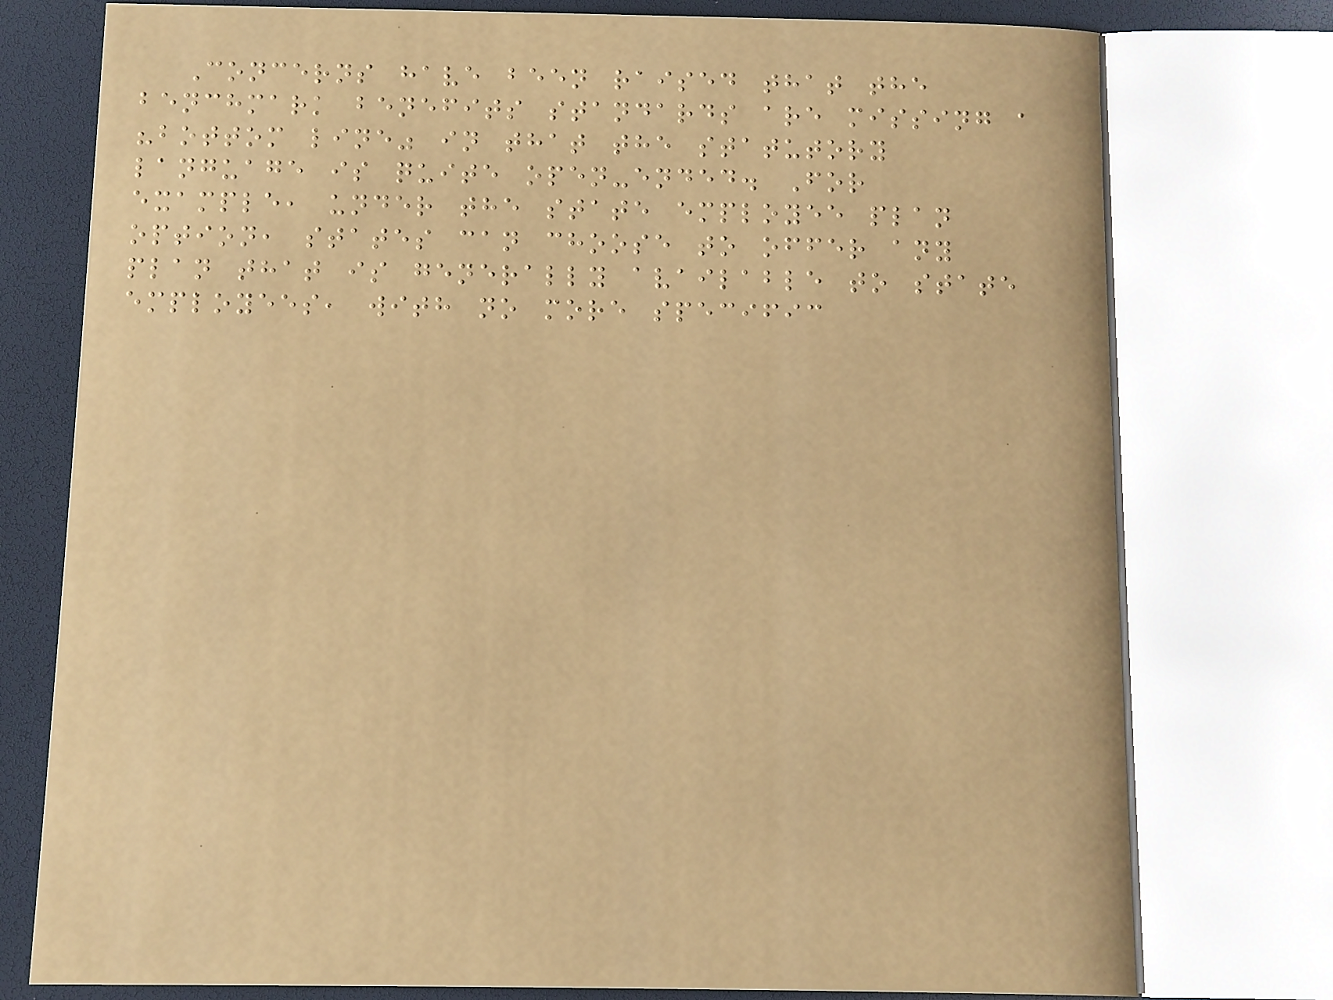Concerns have been raised that the
benchmark benefits standards are missing a
"bottom line" in that the statutory
language is quite open-ended. For
example, under the state employee plan
option, states can choose to offer any
plan that is generally available to state
employees, with no more specific
